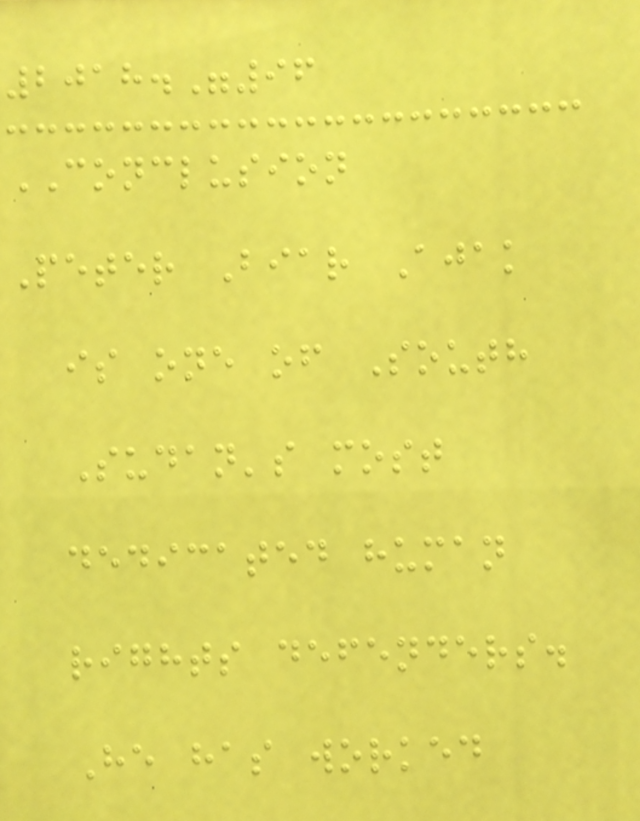2018."96
CONCLUSION
Peter Biar Ajak
is one of South
Sudan's most
dedicated human
rights defenders.
He has worked
